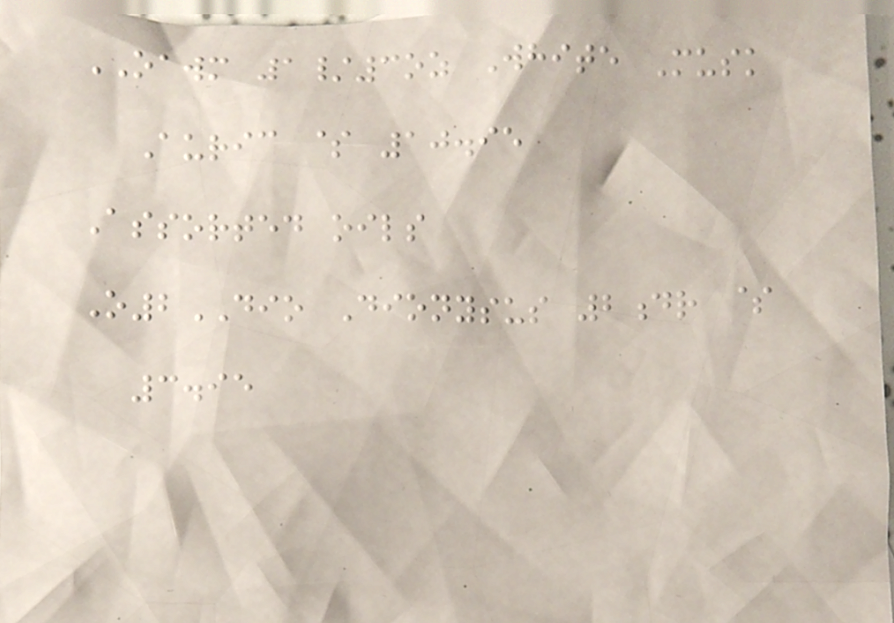OAWM 1/3oz White Musk
Auric $ 10.95
Assorted oils
O2DIO Dionysus 2dr $
3.95
